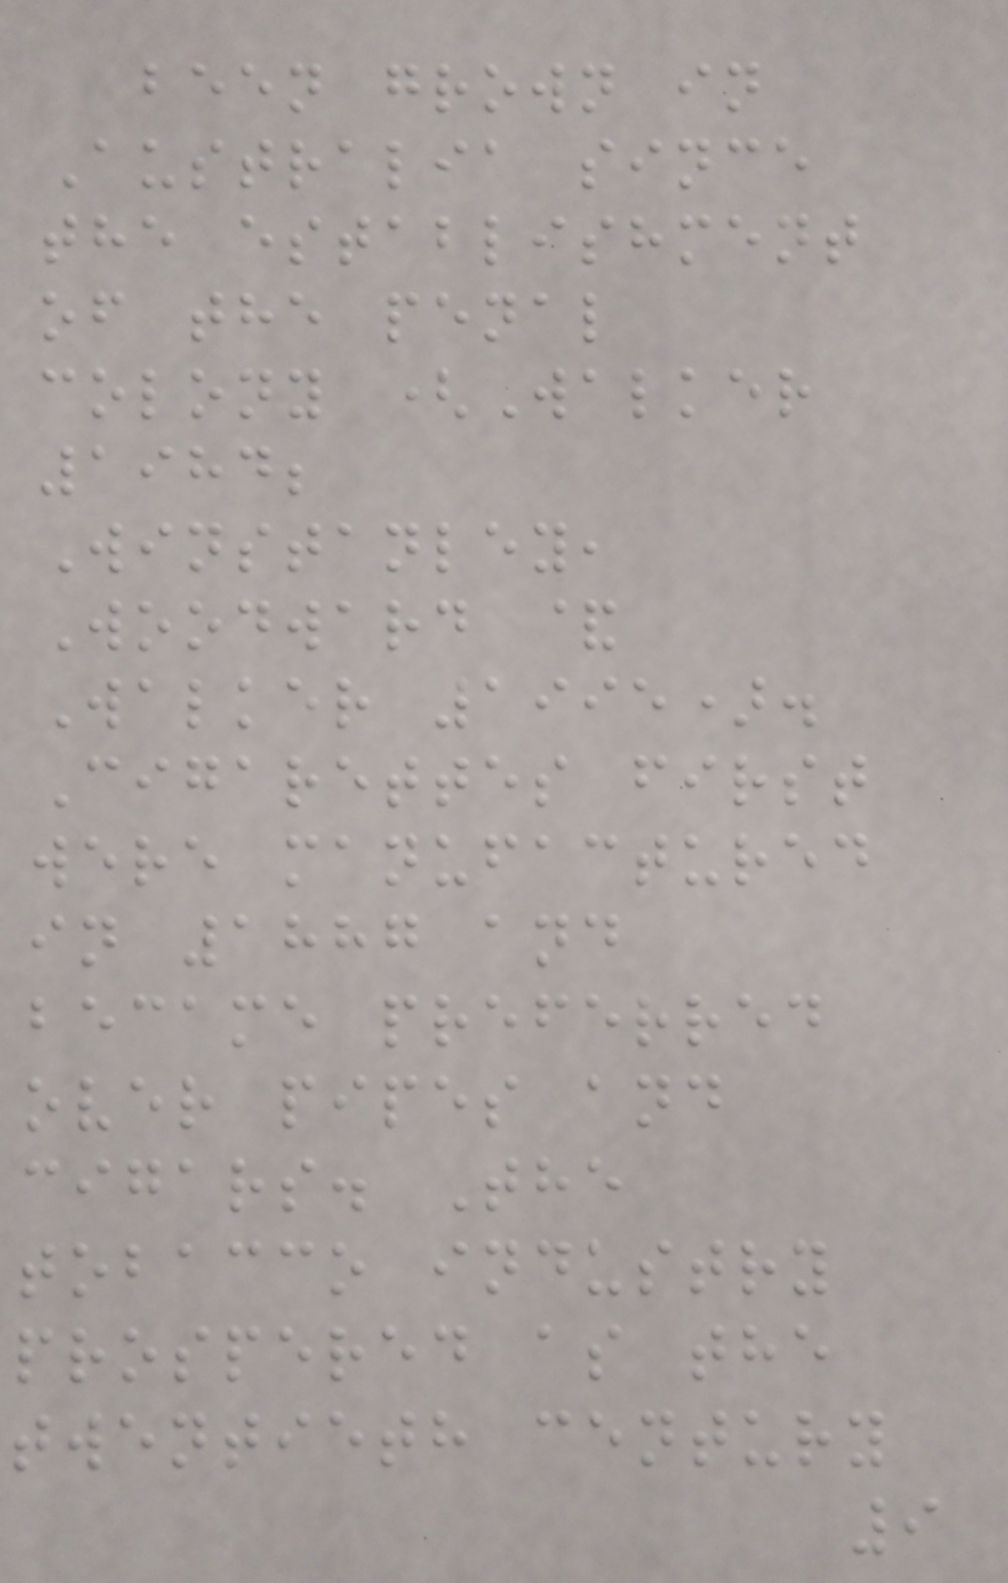been grown in
Australia since
the establishment
of the penal
colony (Walker
1984;
Winstanley,
Woodward &
Walker 1995).
Cigarettes first
were manufactured
in 1887 and
became preferred
over pipes and
cigars. The
tobacco industry
prospered as the
twentieth century
9
